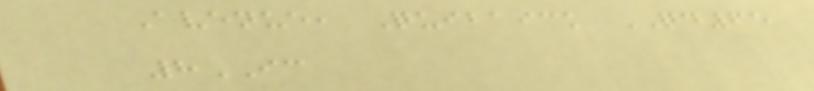Avenue, Quibaick QD65
8IC
